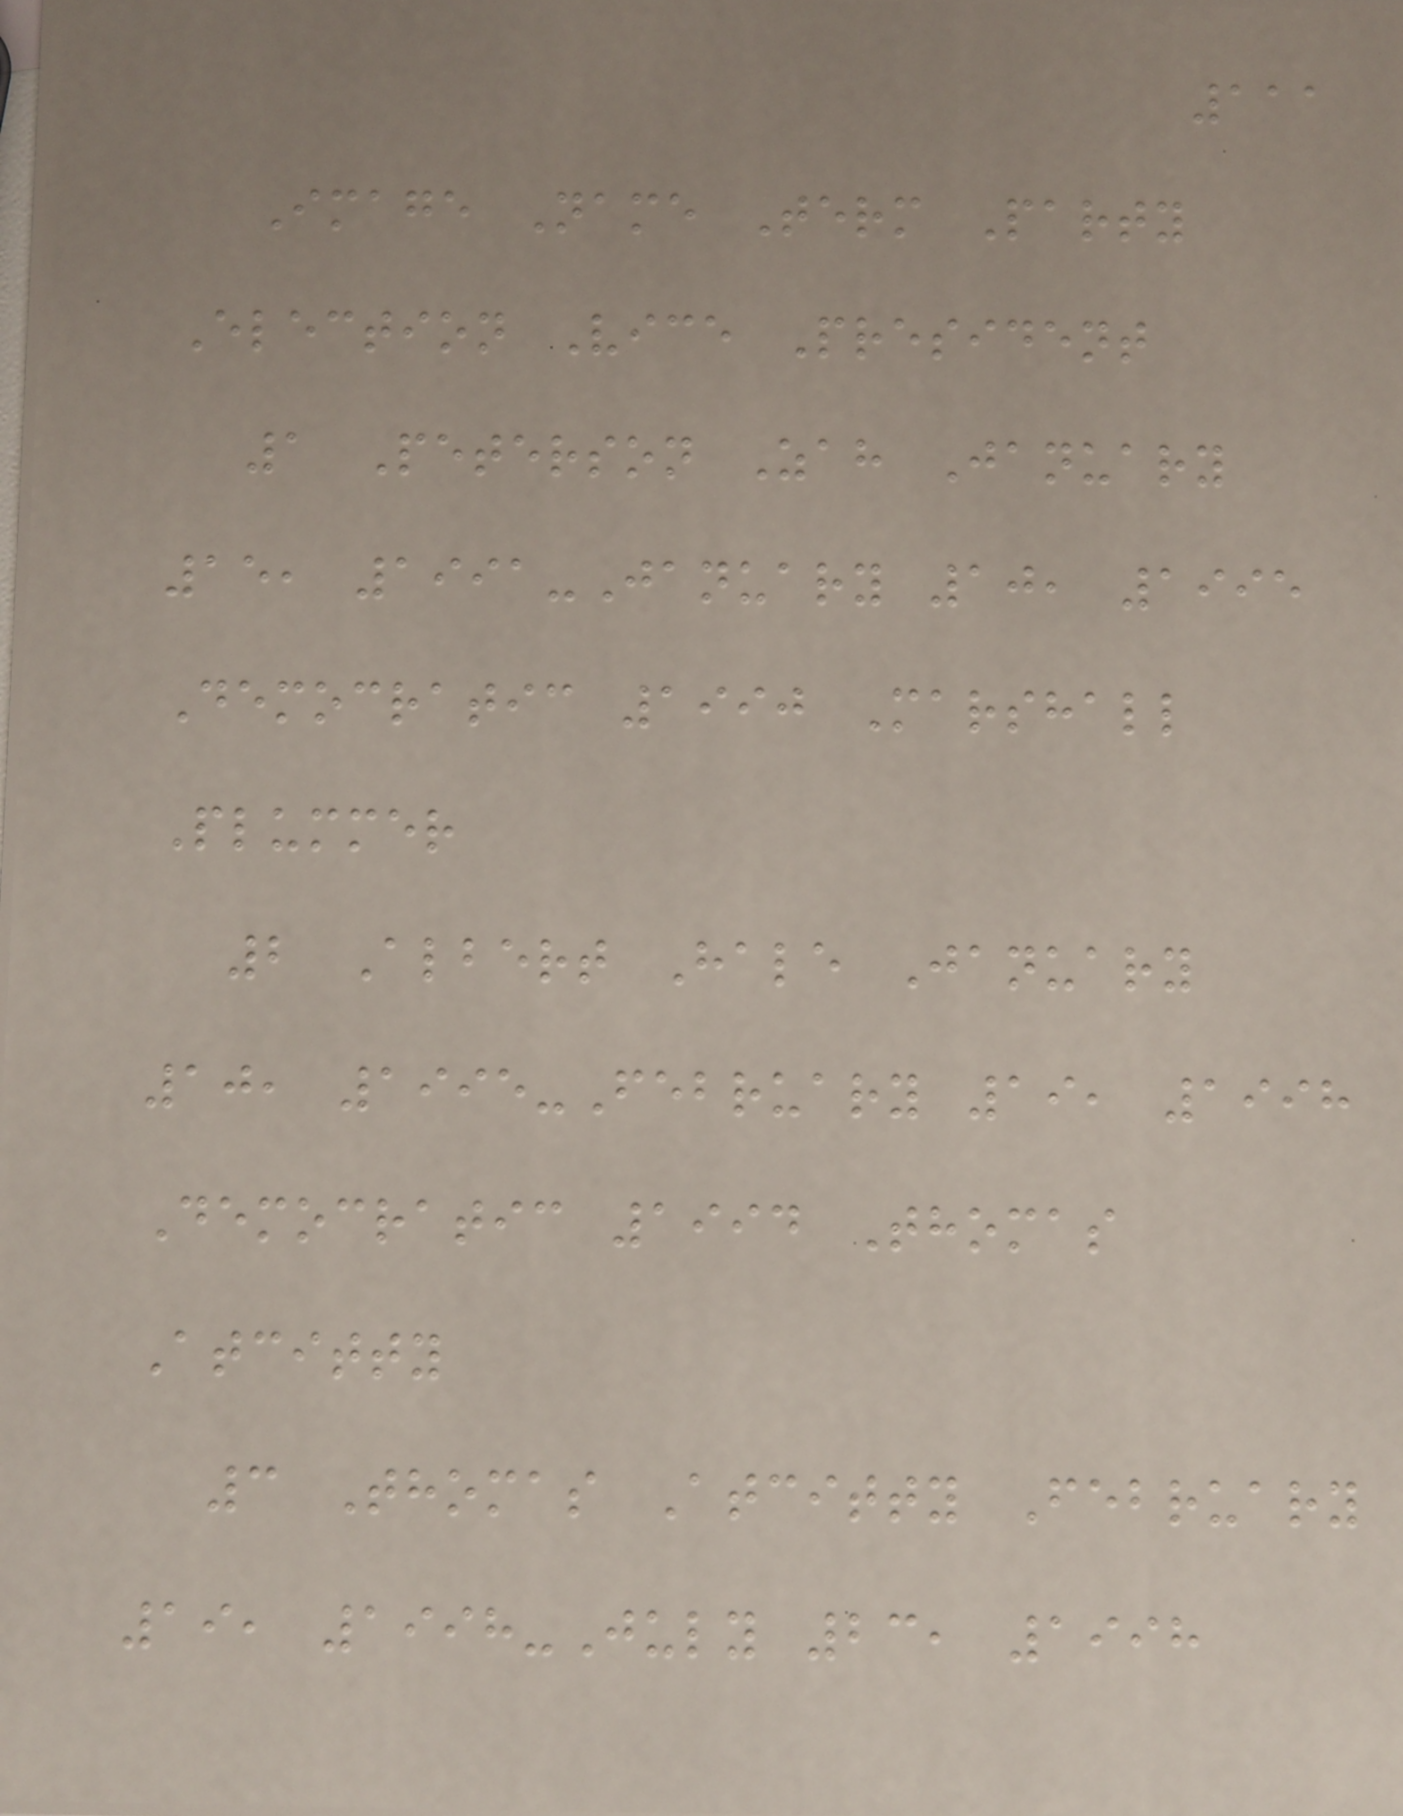111
Image Name Term Party
Election Vice President
1 Peterson Zah January
15, 1991-January 10, 1995
Democratic 1990 Marshall
Plummer
2 Albert Hale January
10, 1995-February 19, 1998
Democratic 1994 Thomas
Atcitty
3 Thomas Atcitty February
19, 1998-July 23, 1998
